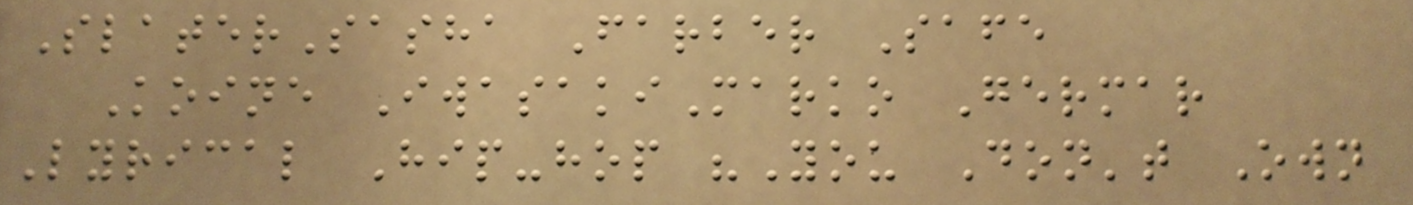SlaterSasha Farber Safe
Koine IwasakiMarko Germar
Lyrical Hip-hop "You Don't Own
